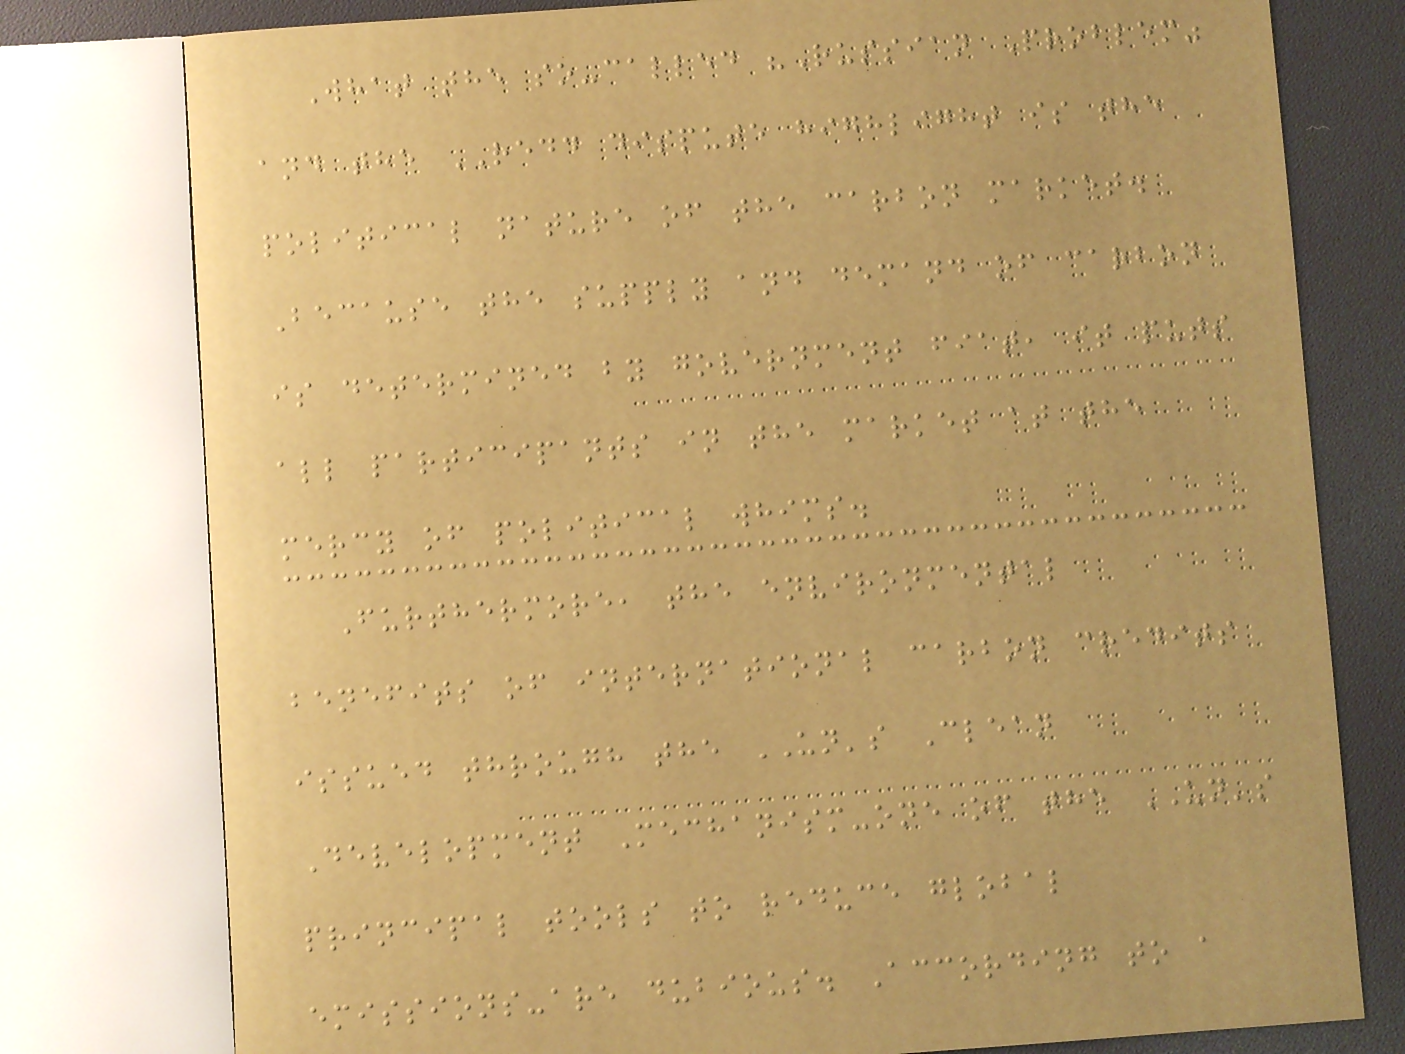What the so-called "Russian Problem"
and the REDD dispute highlight is the
political nature of the carbon market.
Because the supply and demand of carbon
is determined by government fiat, it puts
all participants in the market at the
mercy of political whims.
Furthermore, the environmental
benefits of international carbon credits
issued through the UN's Clean
Development Mechanism-one of the UN's
principal tools to reduce global
emissions-are dubious. According to a
